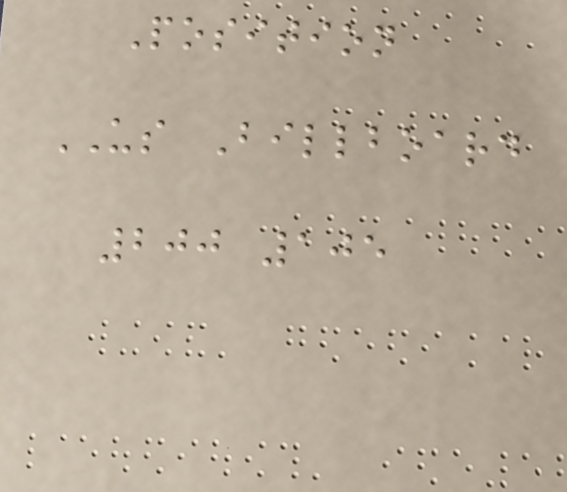Position
US Billboard
200 105
